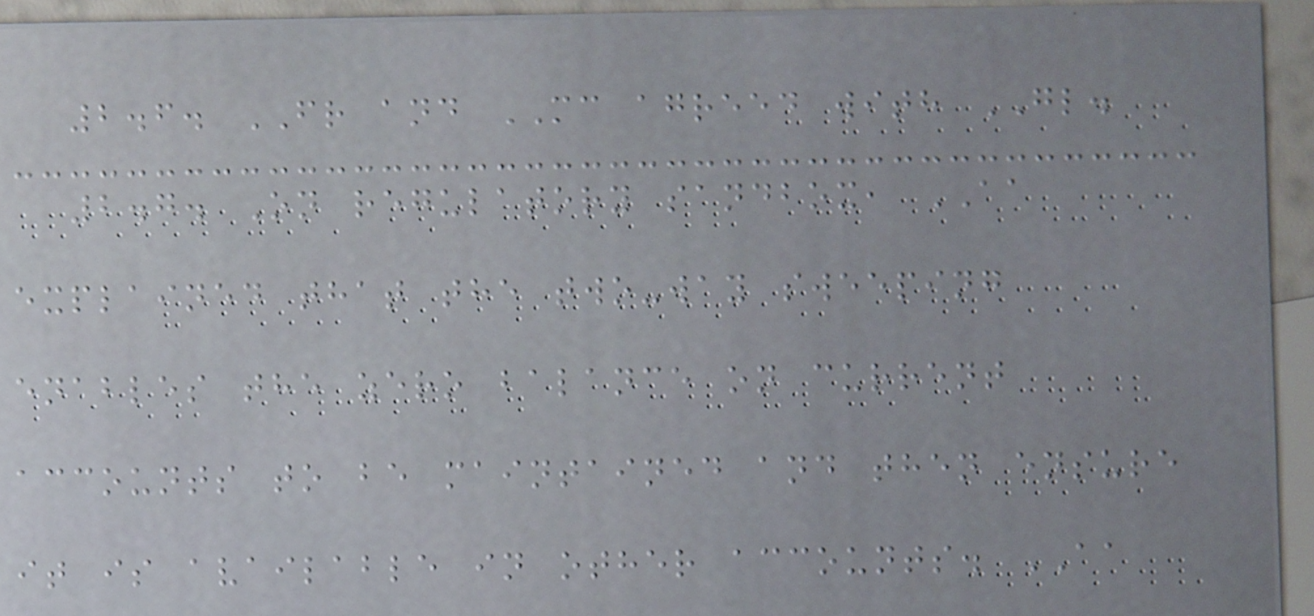2.6. FR and MC agreed with GL.
2.7. On regulatory sandbox, AA
explained that the two-way sweeping
enables the zero balance on current
accounts to be maintained and then ensure
it is available in other accounts. AA
